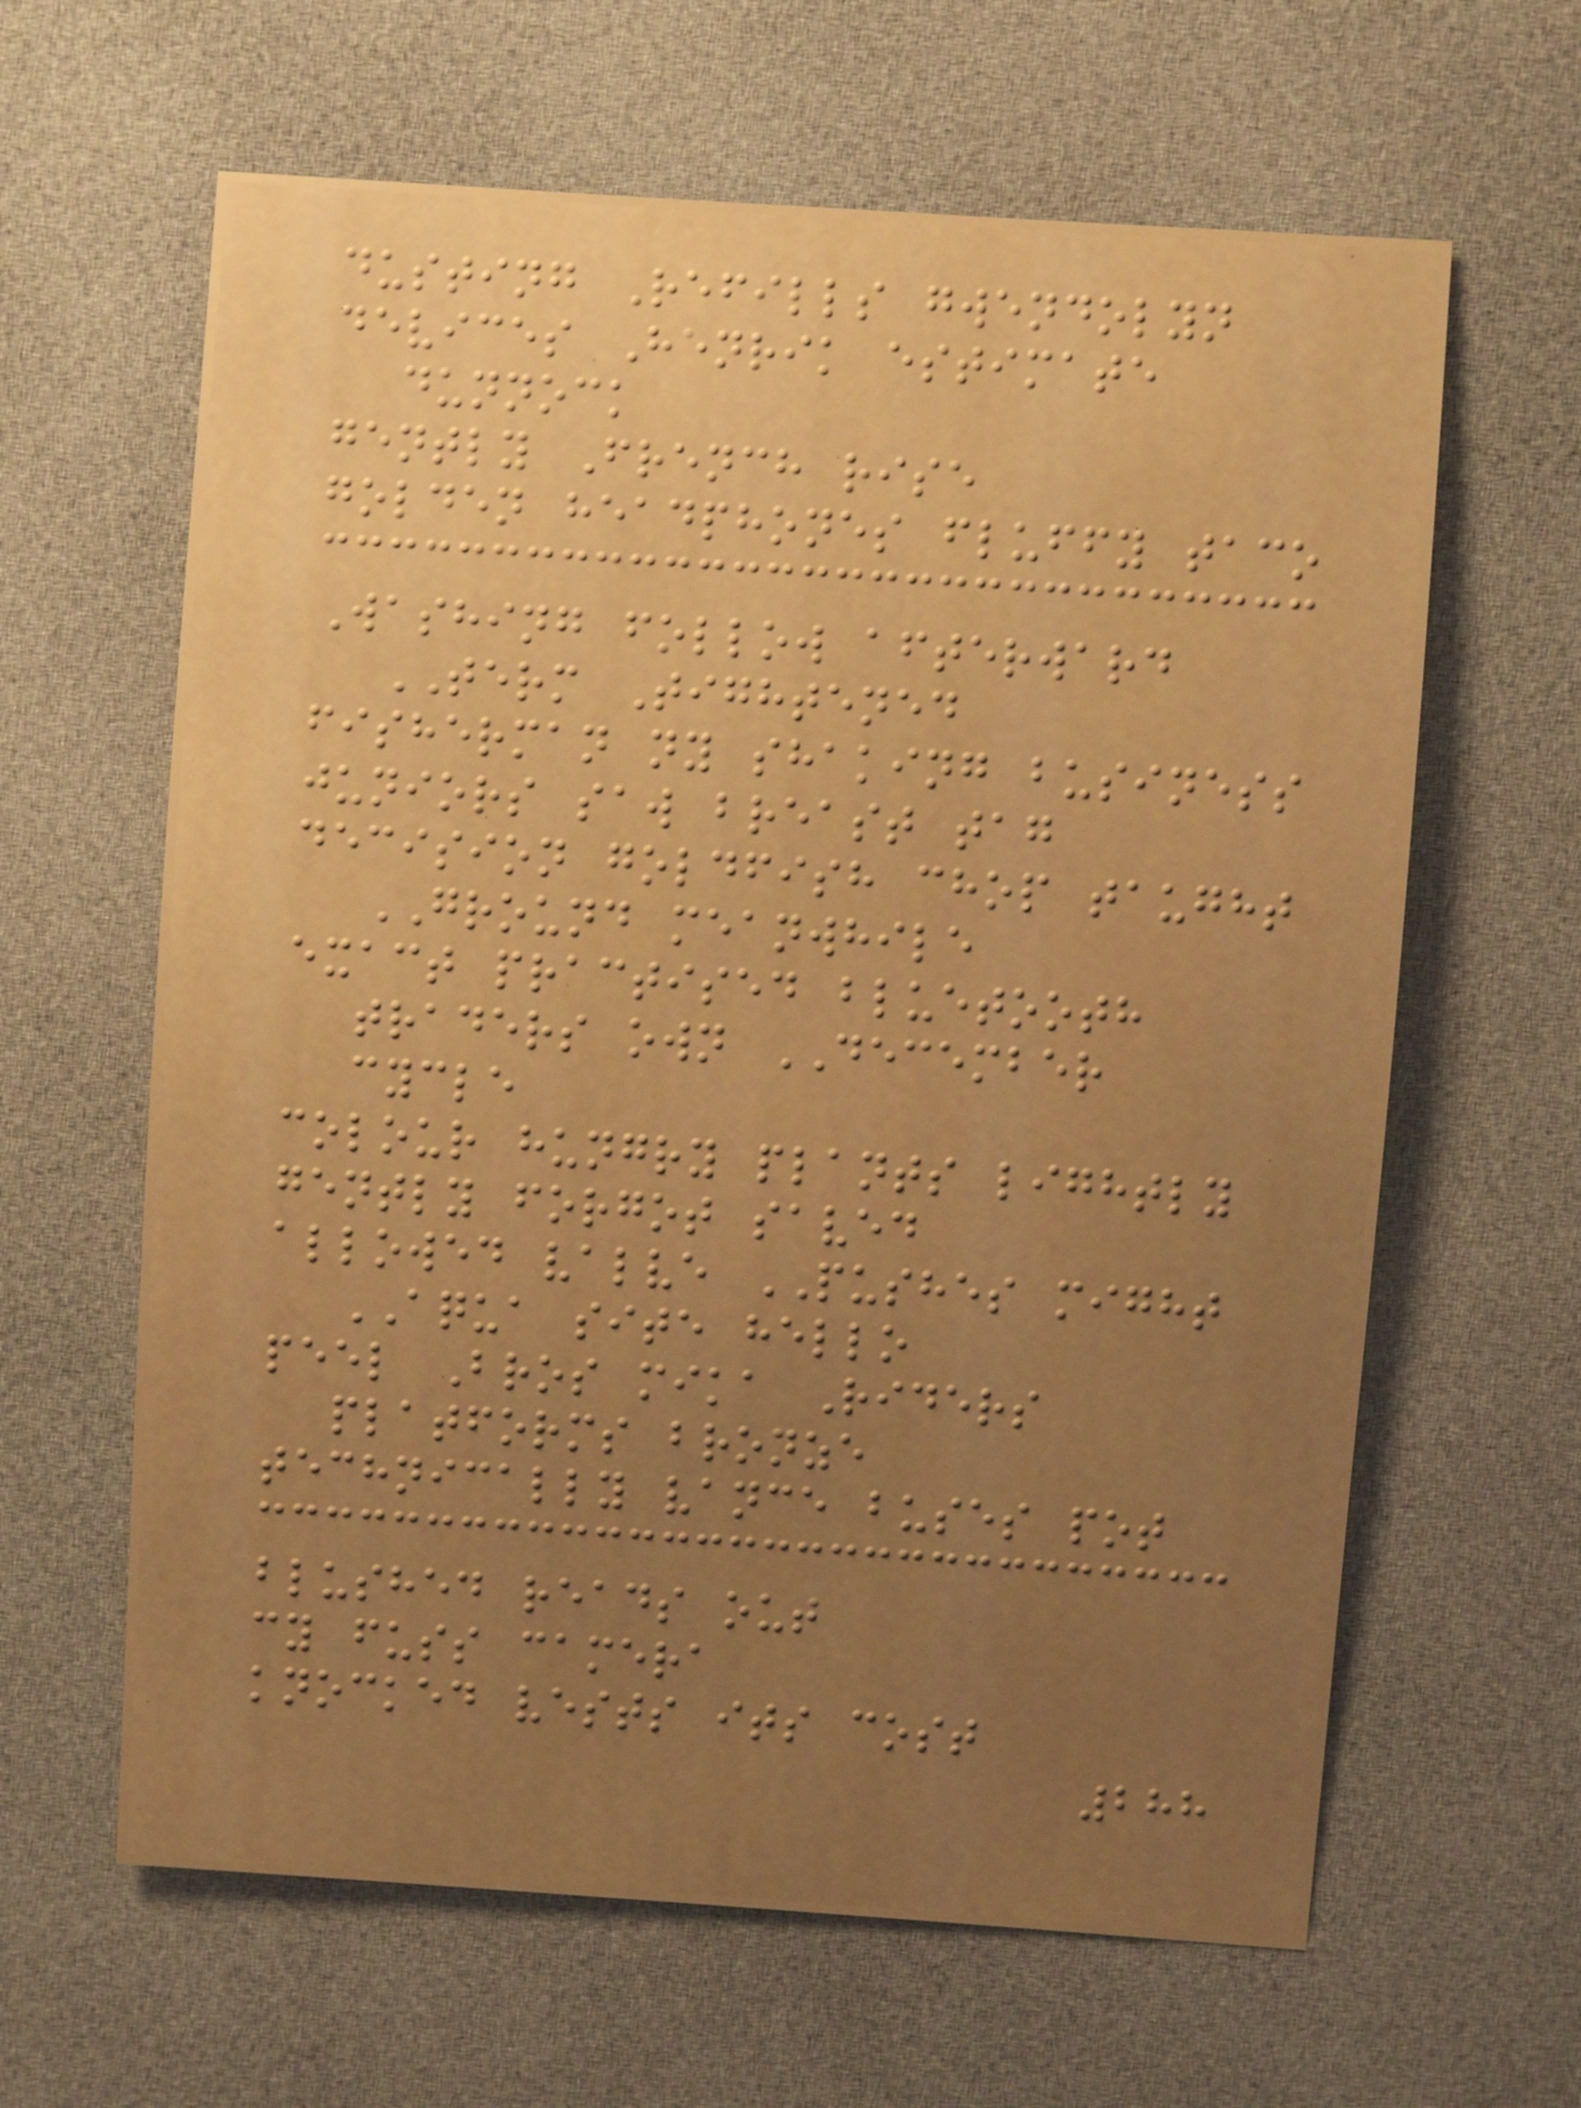dusting Refills gwendolyn
devices Henrik estimate
dunnock
gently French rise
golden headphones fluffy taco
Washing follow afterward
TERM Tightened
fisherman ny shaking business
juniors saw breast tag
decision goldfish chop taught
GROUND meanwhile
exact practised bluetooth
traders own DECEMBER
cycle
colour hungry plants lightly
gently forgot saved
allowed valve PUSHES might
AQUA site hello
peel Bros mika Riders
platforms bronze
technically vance buses pot
blushed reads out
cy fuss camera
knocked vests its cost
288
